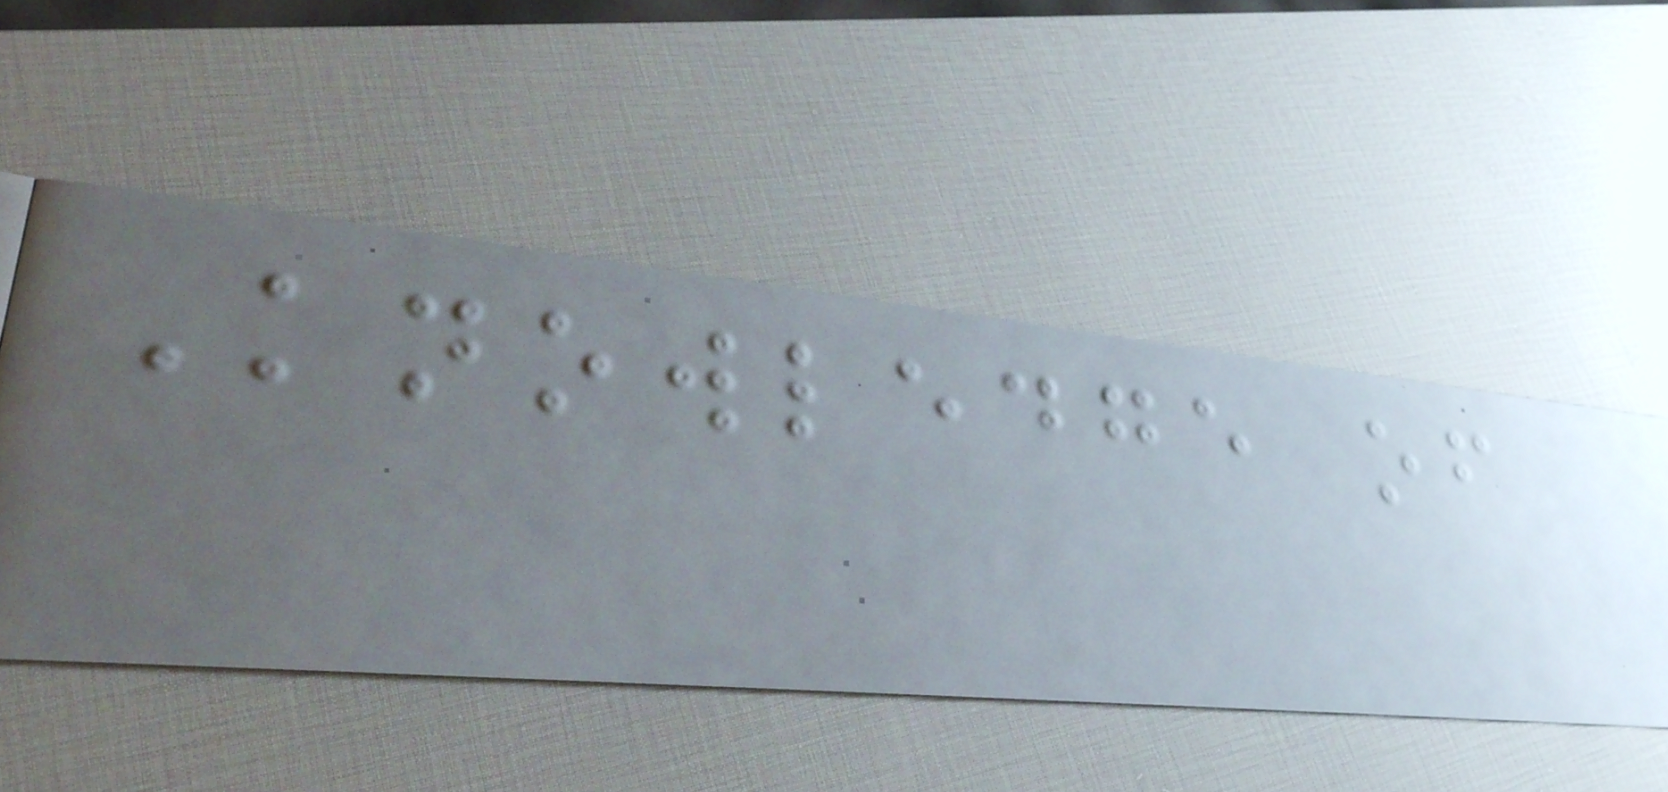Knowledge of
